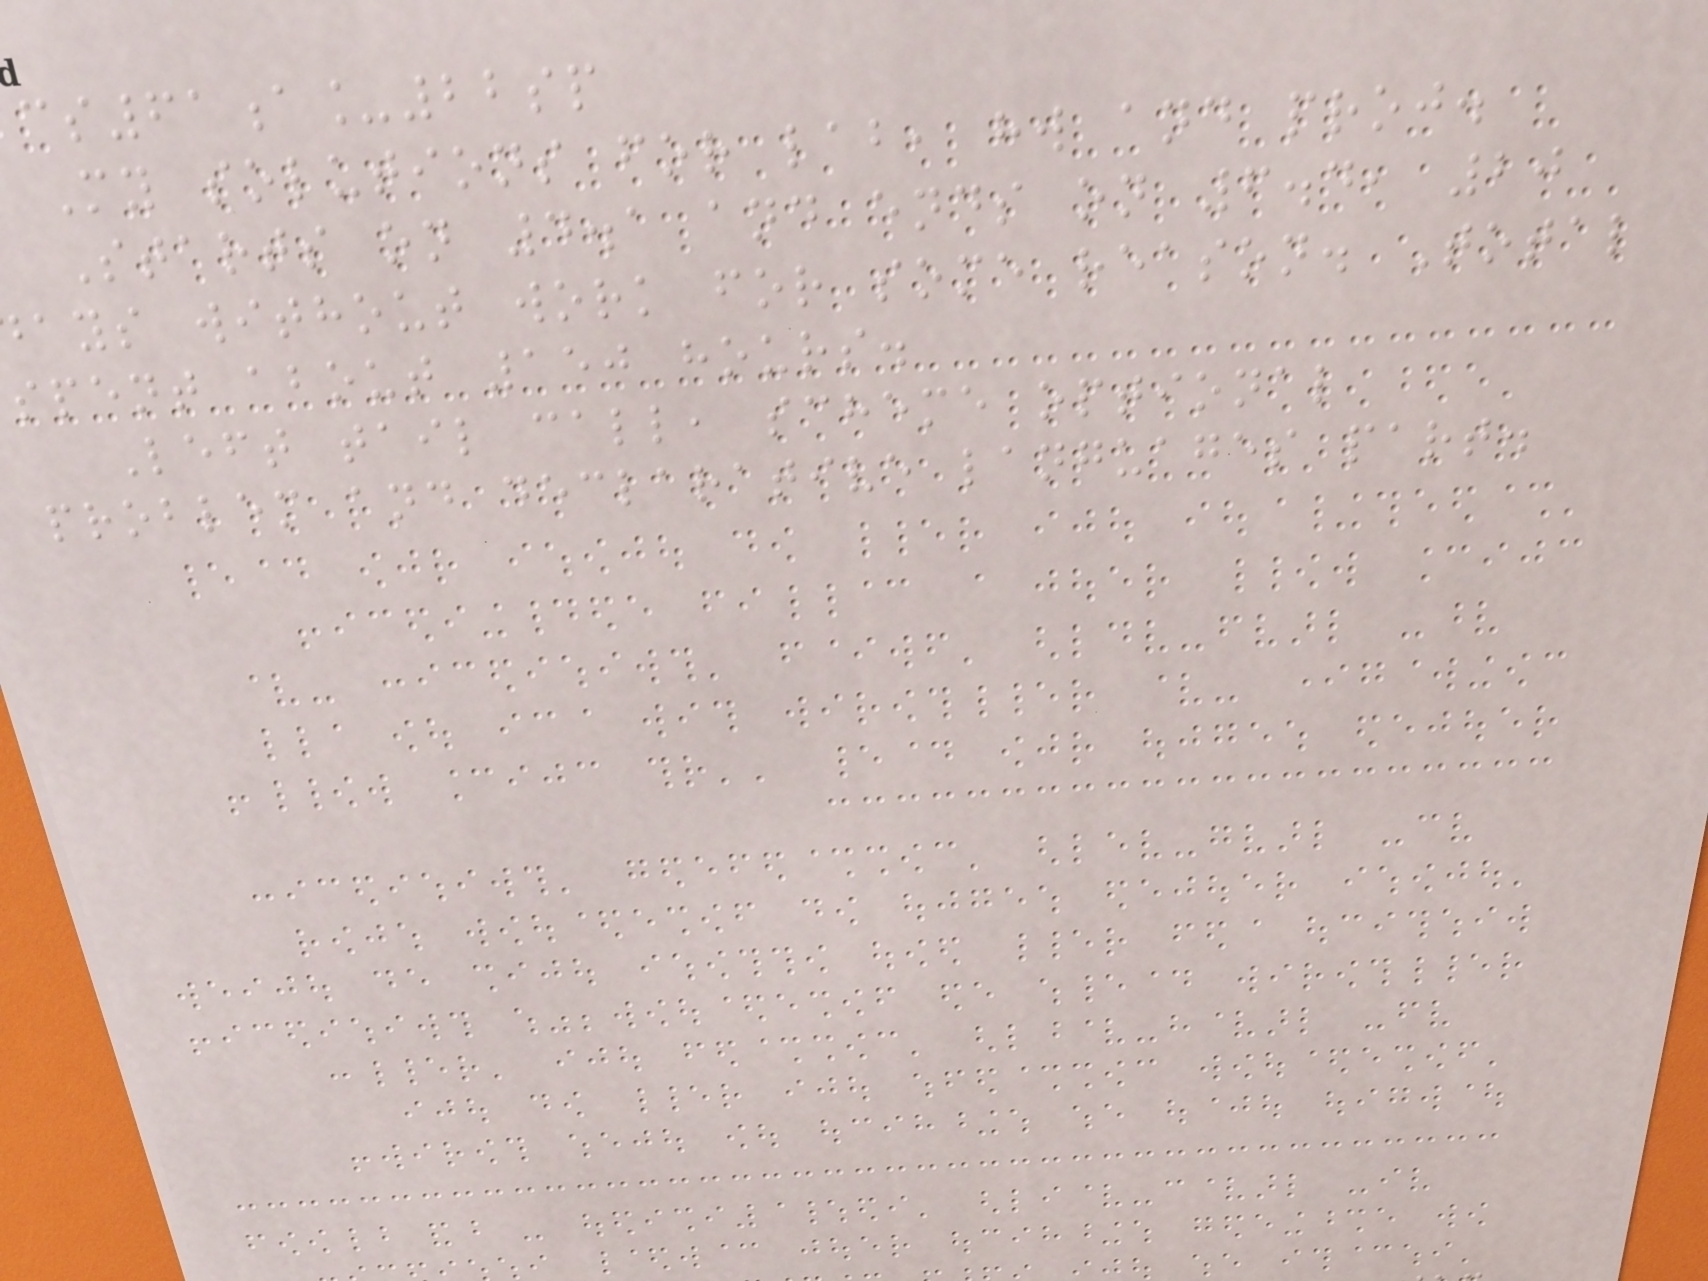cs61a_22sp
My solutions for lab, hw and proj.
Starts on 4.1 and ends on 6.4, 20
ays without work for some reason. Total
spent about 150 hours.
Left tail call, scheme optional
problem and declarative languages part.
